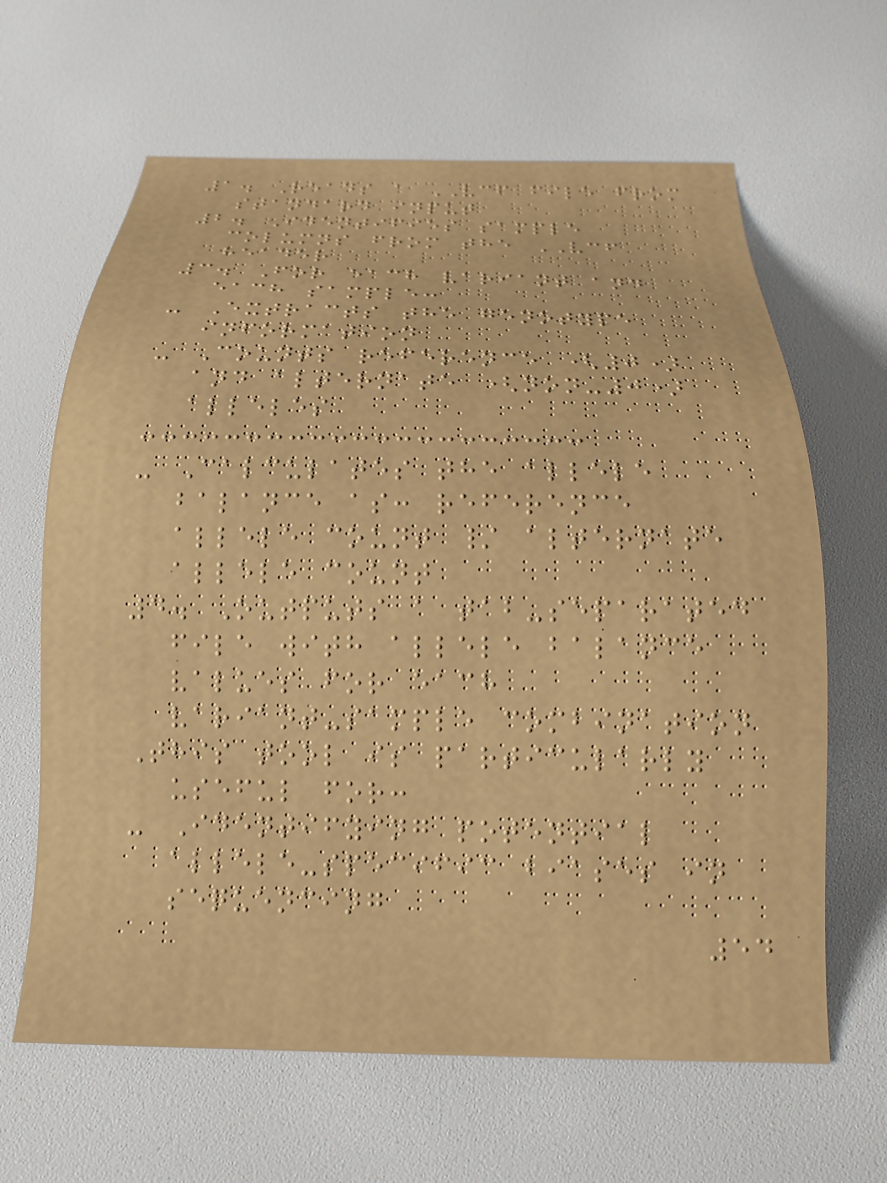1. Reads a VCF file from
standard input
2. Identifies sample
columns from the VCF
header
3. For each variant and
each sample:
- Extracts the genotype
information
- Counts reference (0)
and alternate (non-0)
alleles
- Calculates the allele
balance as: reference
allele count / alternate
allele count
4. Outputs a tab-separated
file with allele balance
values for each
variant-sample combination
This tool is particularly
useful for:
- Identifying potential
allele-specific biases in
sequencing
54
